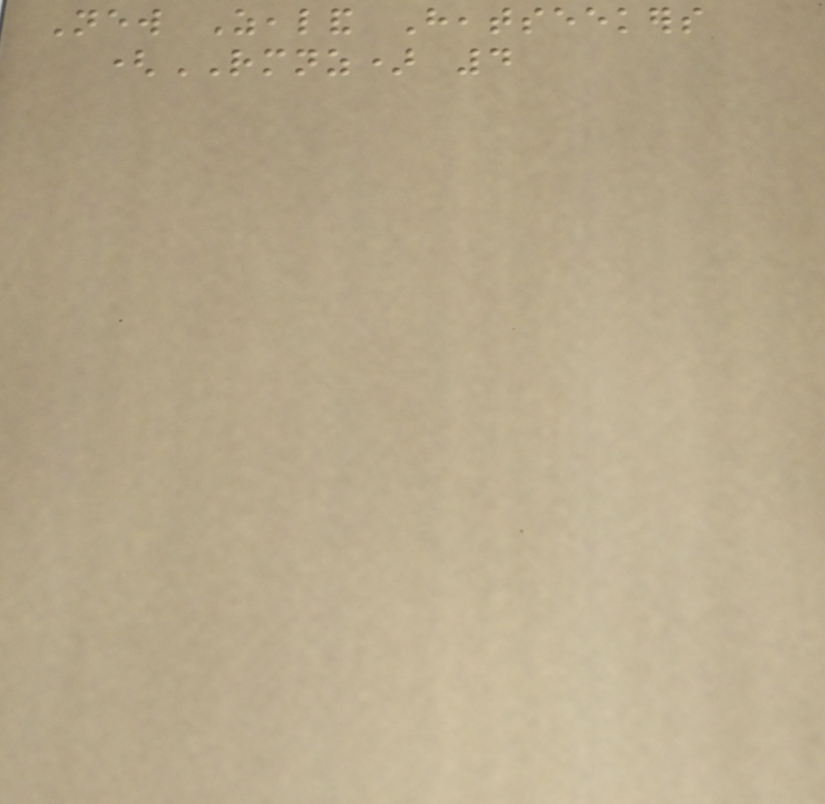New Zealand Heatseekers
(RMNZ) 4
